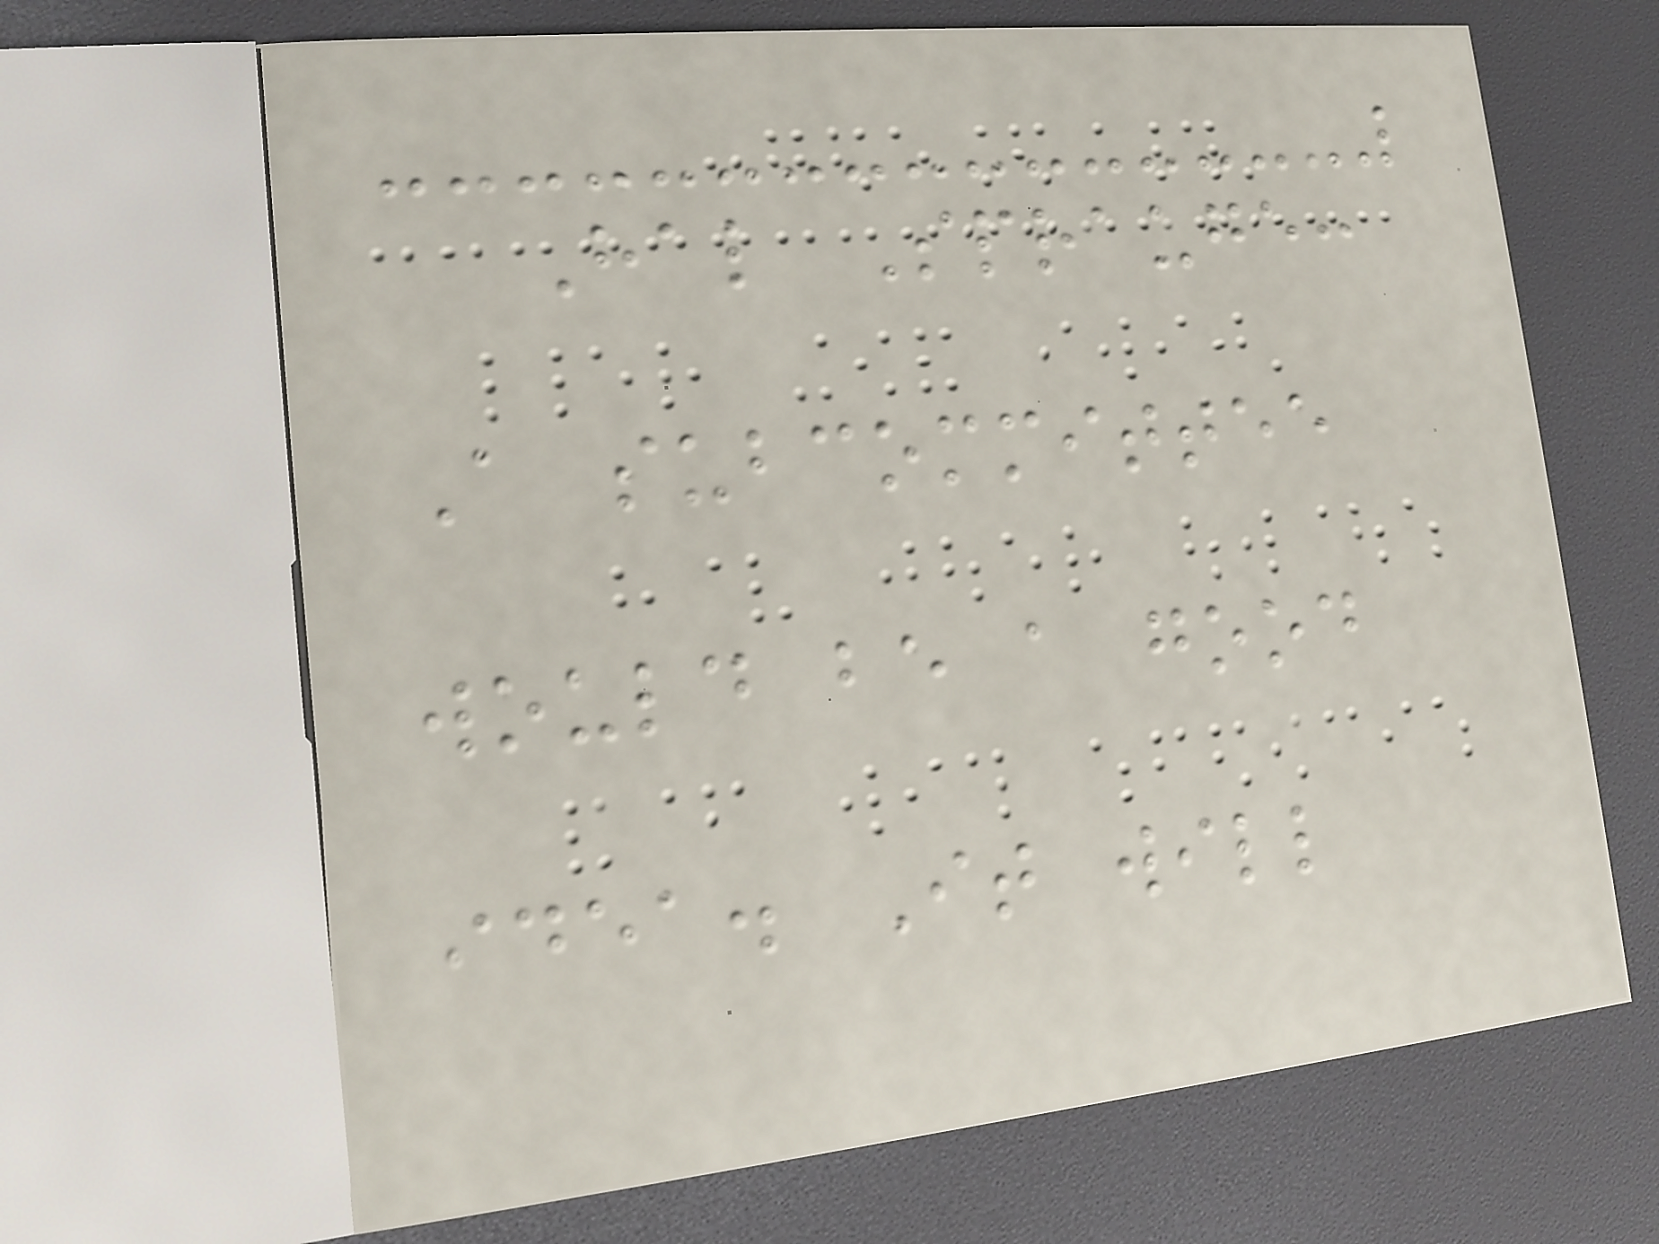Hal Sprauge:
A subcommittee
would be a good
idea. It will
